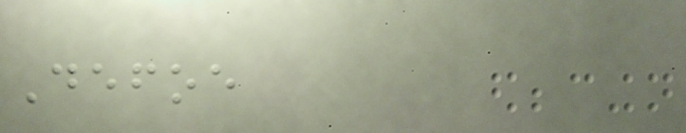Defoe
